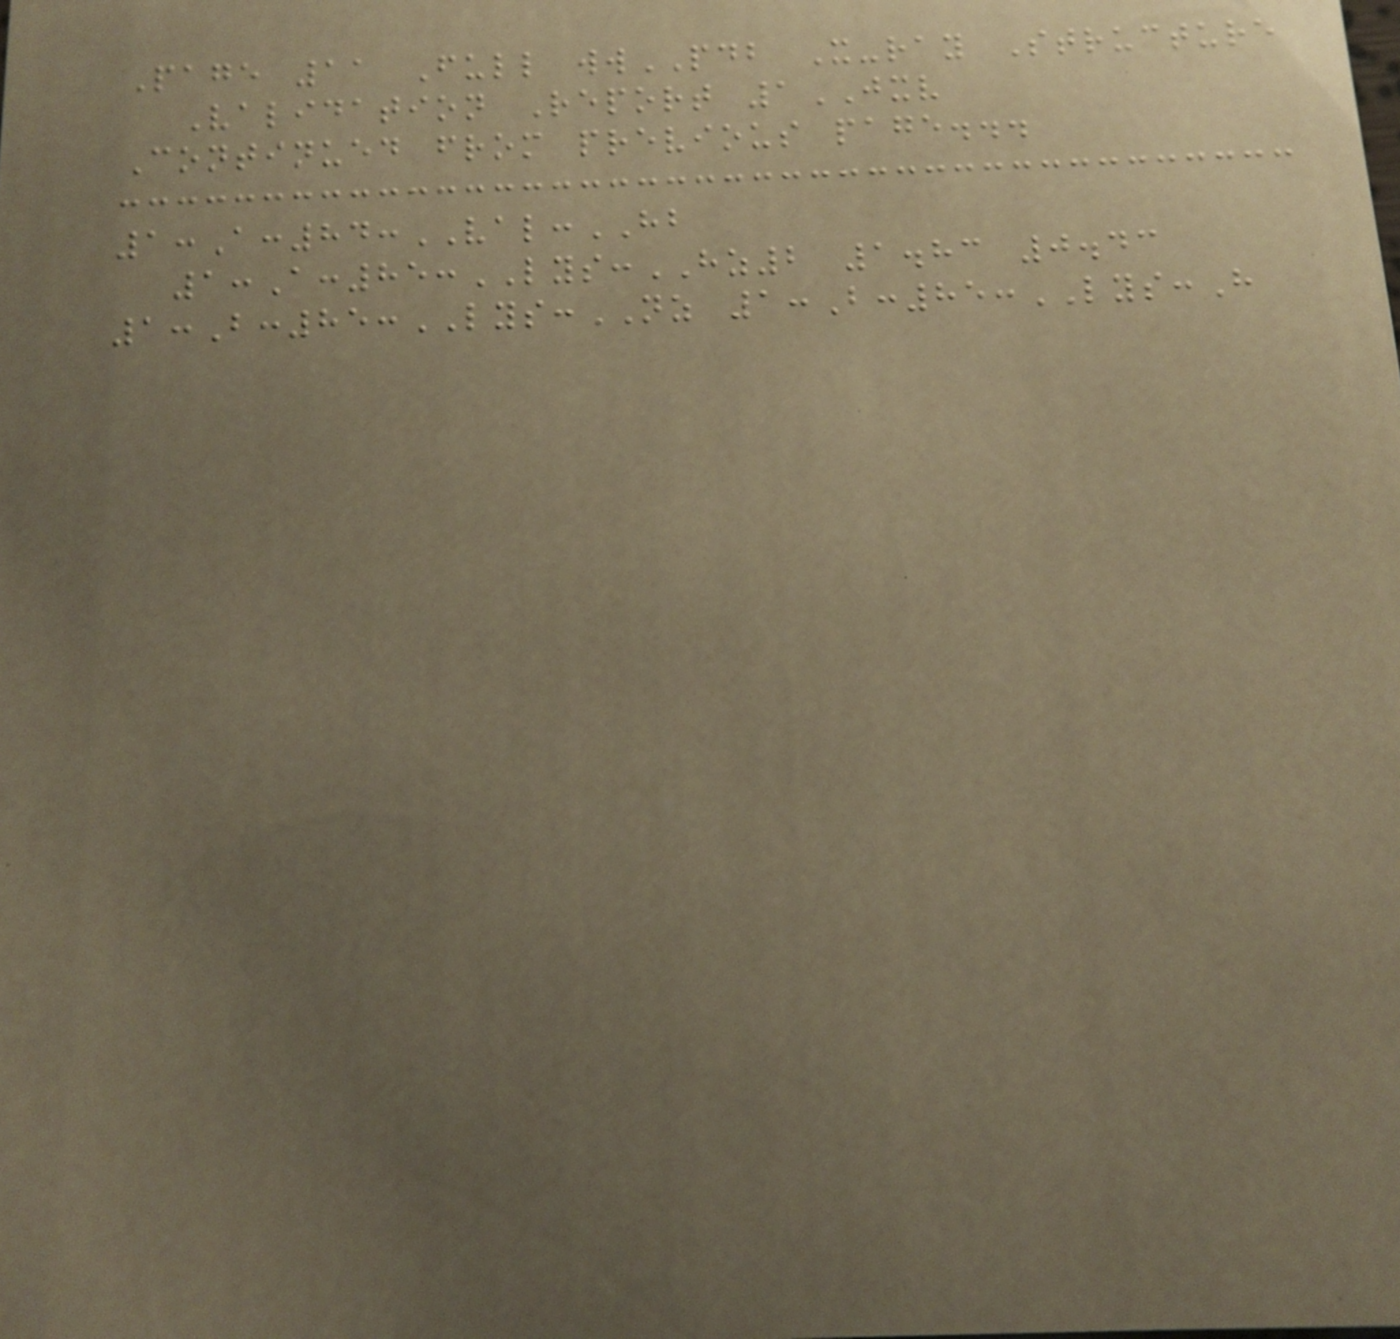Page 11 Full wwPDB X-ray Structure
Validation Report 1JXV
Continued from previous page...
1:A:84:VAL:HB
1:A:85:LYS:HZ2 1.83 0.43
1:B:85:LYS:NZ 1:B:85:LYS:H
